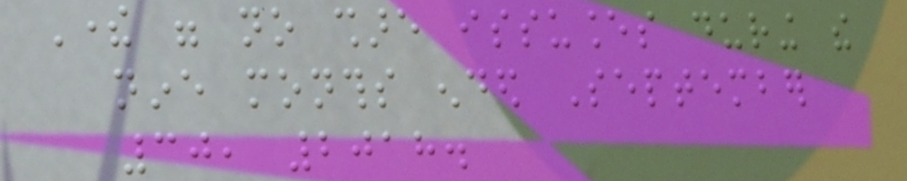There were no share issuances during the
nine months ended September
30, 2018.
